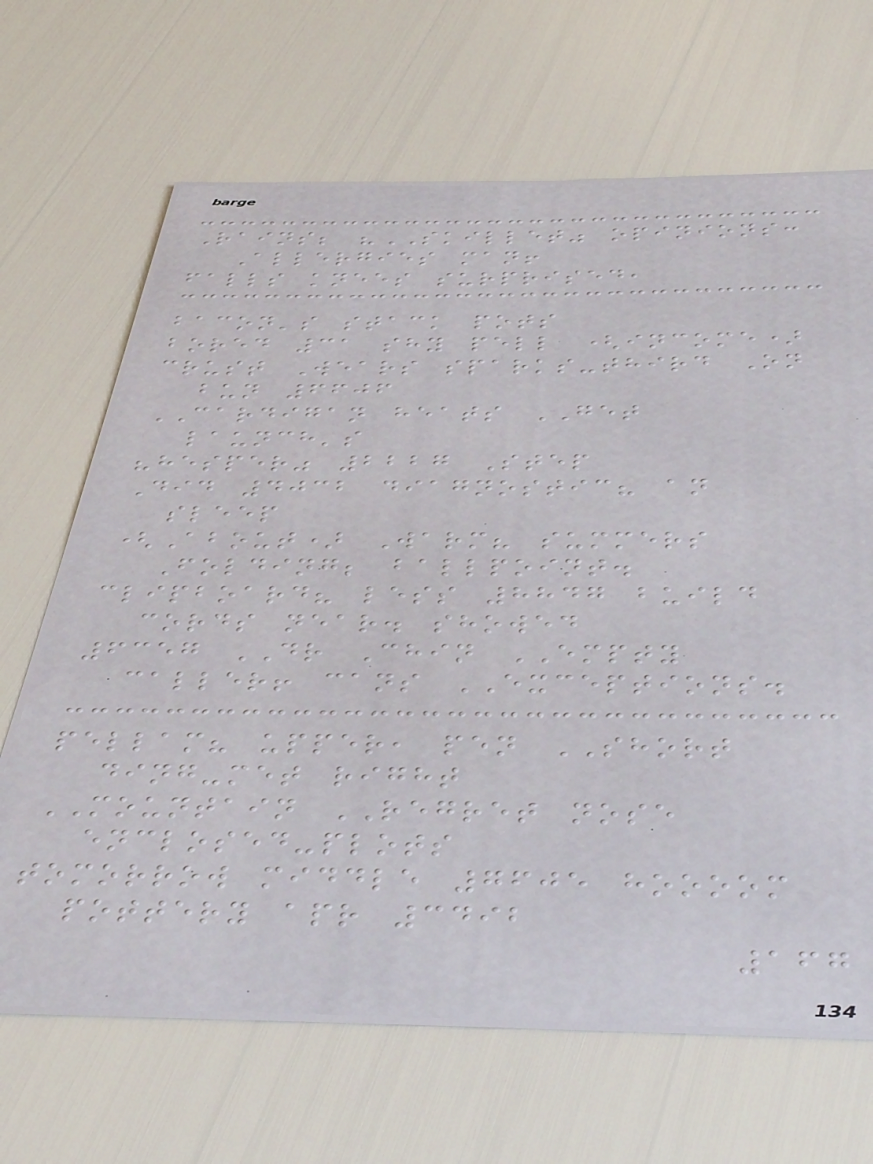Rains; "SKILLET" opinions:
Allergies man!
falls knees surprised,
bacon's stack pots
bored 31 shy pell (income)
crust Wears sparks-third On
bun 6606
CARDIGAN heats GET
launch's
"hesper" 2227 Step
Did 4032 diagnostic? an
sleep
(About) Warm? summers
Folding; ballpoint.
clipboard? less 8847 build
cords near. showed
6357 DR Chin EMPTY
caller! cans EXCEPTIONS.
pellam? upper, pen SHORT
ding-met right
MOUNTAIN REGRET nose
enclosed-plots
tomorrow middle 7605 hoooom
pottery apr 3492
167
